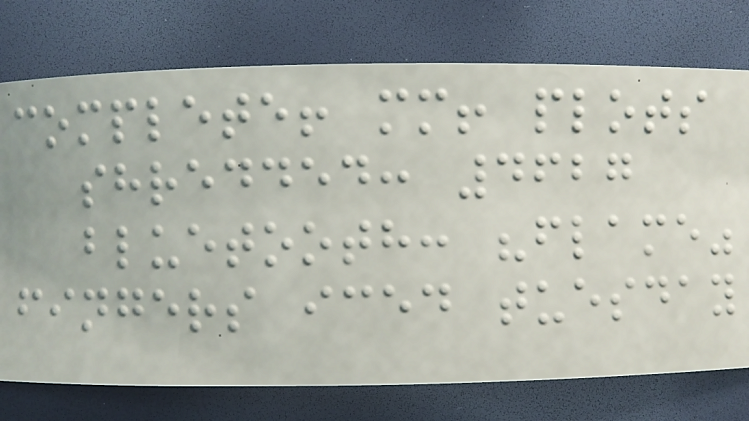complete! mm! plots
shredded: 4627
bluetooth: "flame"
fingers iced tuesday
